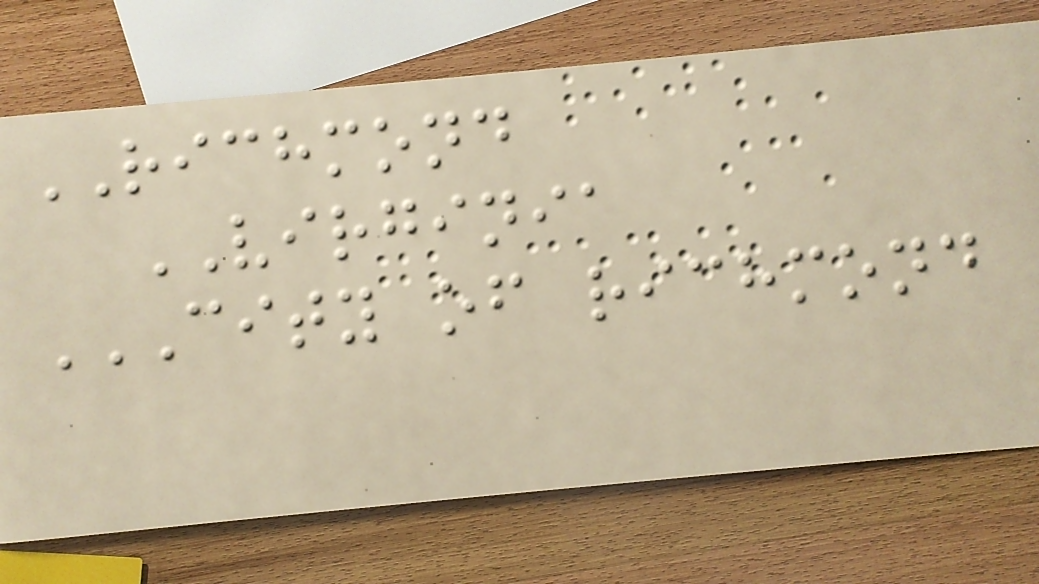RICHMOND
VIRGINIA
CITY OF RICHMOND
